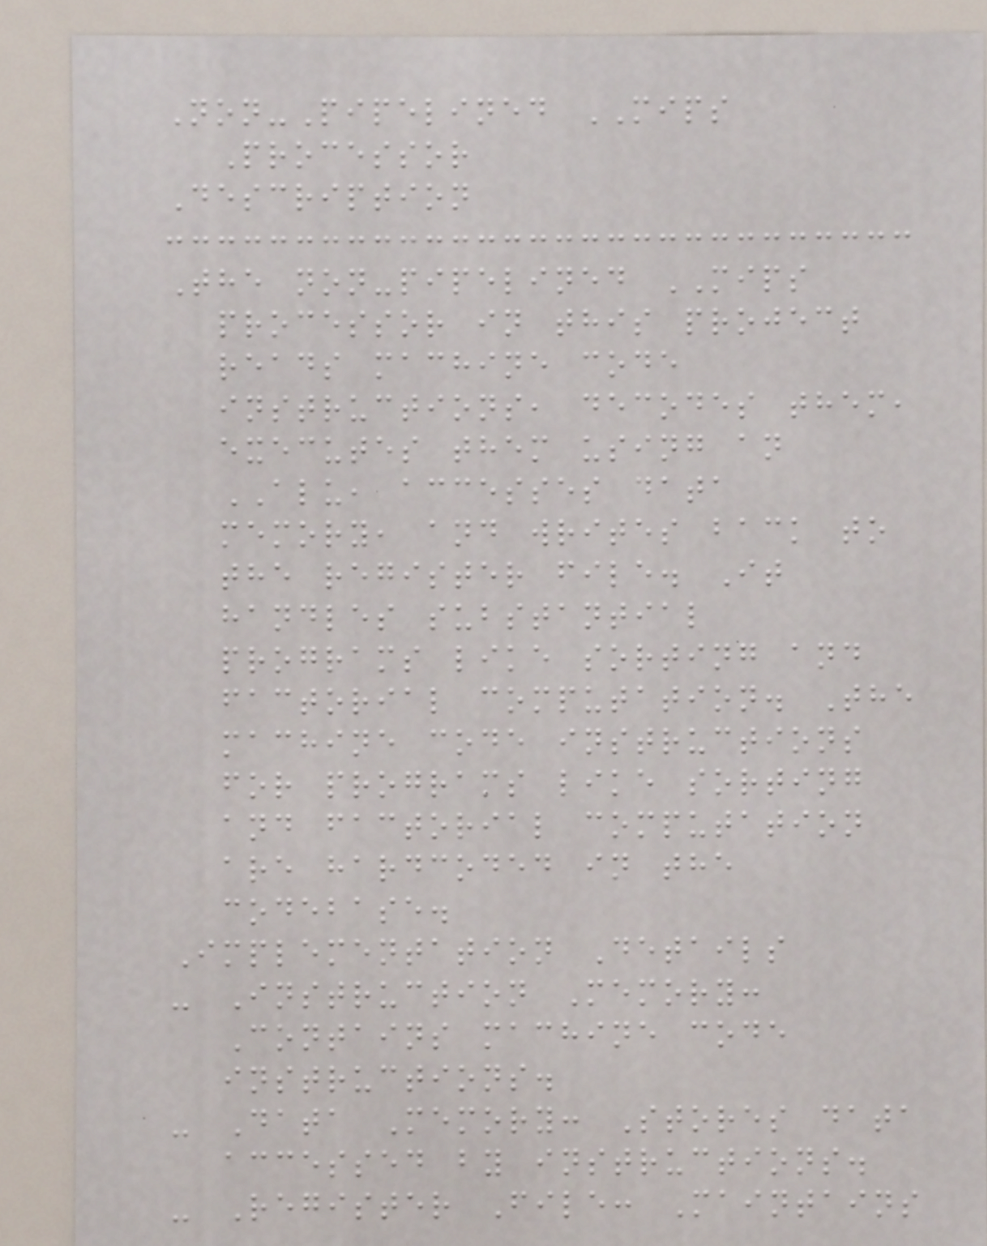Non-Pipelined MIPS
Processor
Description
The non-pipelined MIPS
processor in this project
reads machine code
instructions, decodes them,
executes them using an
ALU, accesses data
memory, and writes back to
the register file. It
handles substantial
programs like sorting and
factorial computation. The
machine code instructions
for programs like sorting
and factorial computation
are hardcoded in the
codebase.
Implementation Details
- Instruction Memory:
Contains machine code
instructions.
- Data Memory: Stores data
accessed by instructions.
- Register File: Maintains
